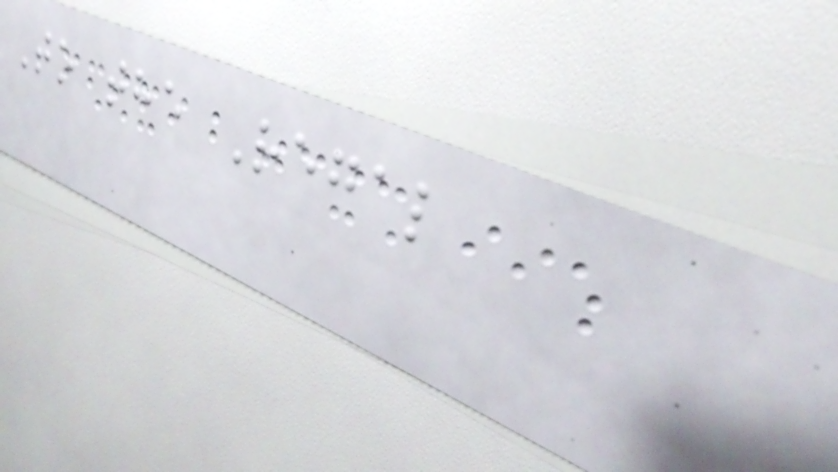To the Regal
